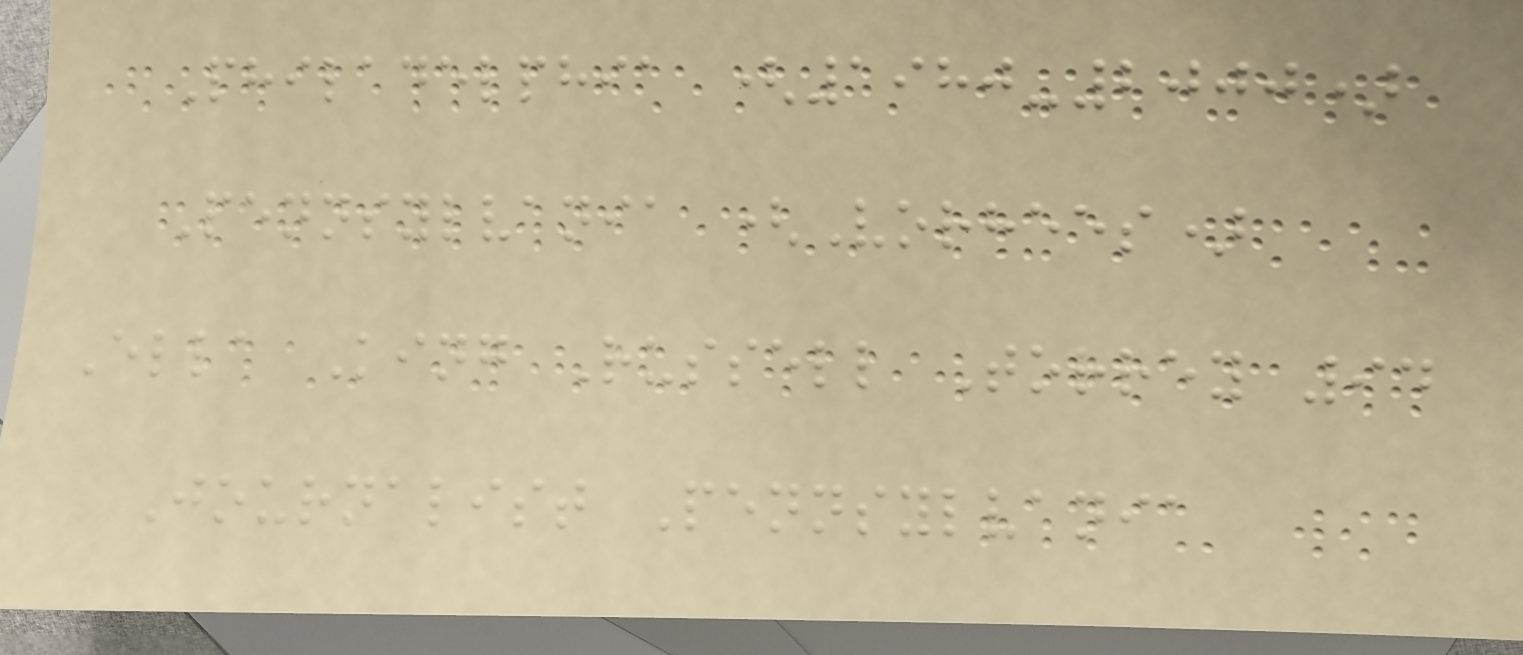Philadelphia (1980-2000)
Pennsylvania (Vorhees)
Ella King Russell Torrey 94
Journalist Pennsylvania
